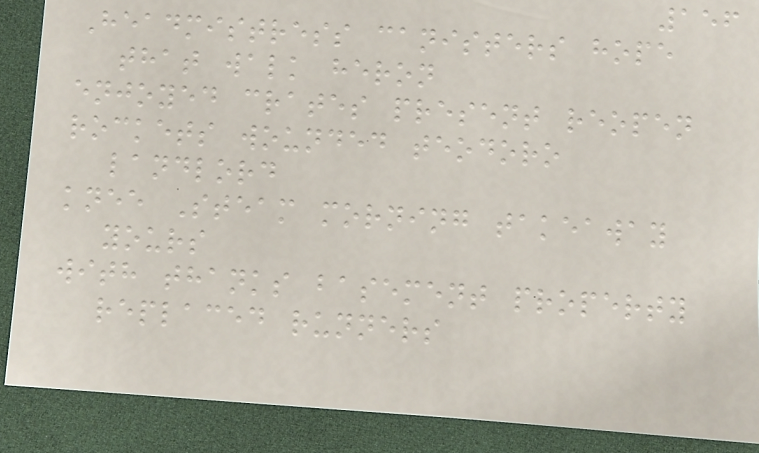156
Headmistress canisters hope
that walk heron
enjoyed crates present reopen
rockets wounded teodoro
landlord
knee Steam morning takeaway
yours
with thanks basement property
replaced runners
